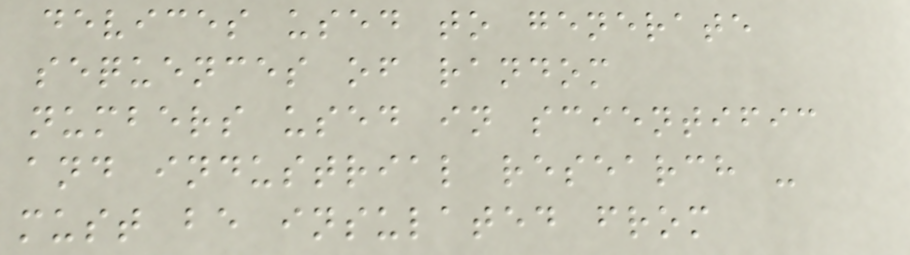devices used to generate
sequences of random
numbers used in scientific
and industrial research -
must be insulated from
